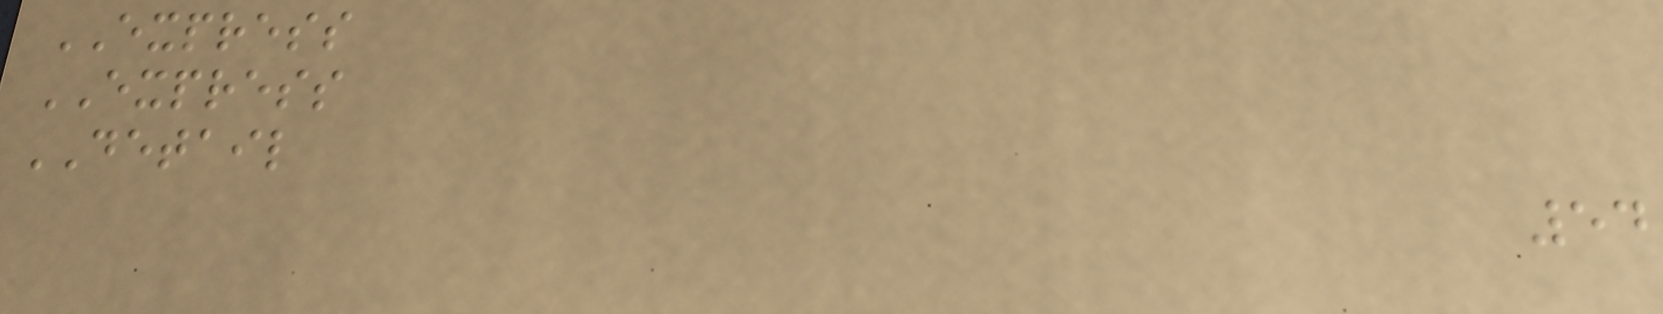EXPRESS
EXPRESS
DETAIL
54
